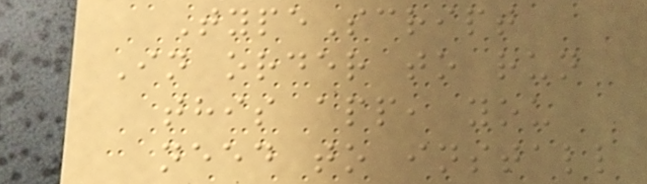TypeScript
In order to run
this app, you
need to install
